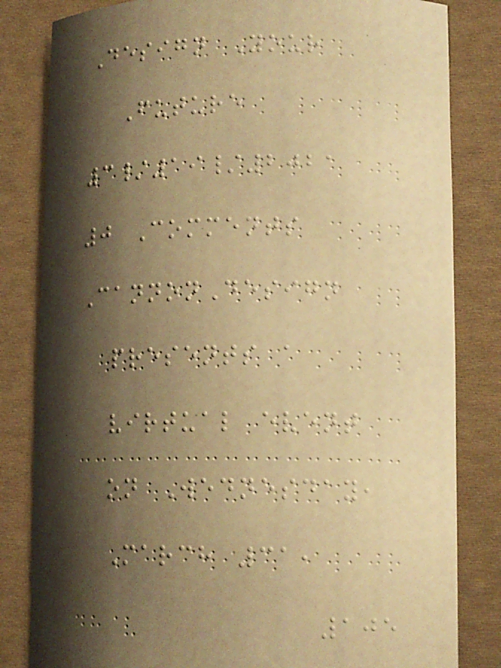Design Your
Future
3/19/2021
0 Comments
CannonDesign
presents a
virtual event
on Wednesday,
March 31,
105
